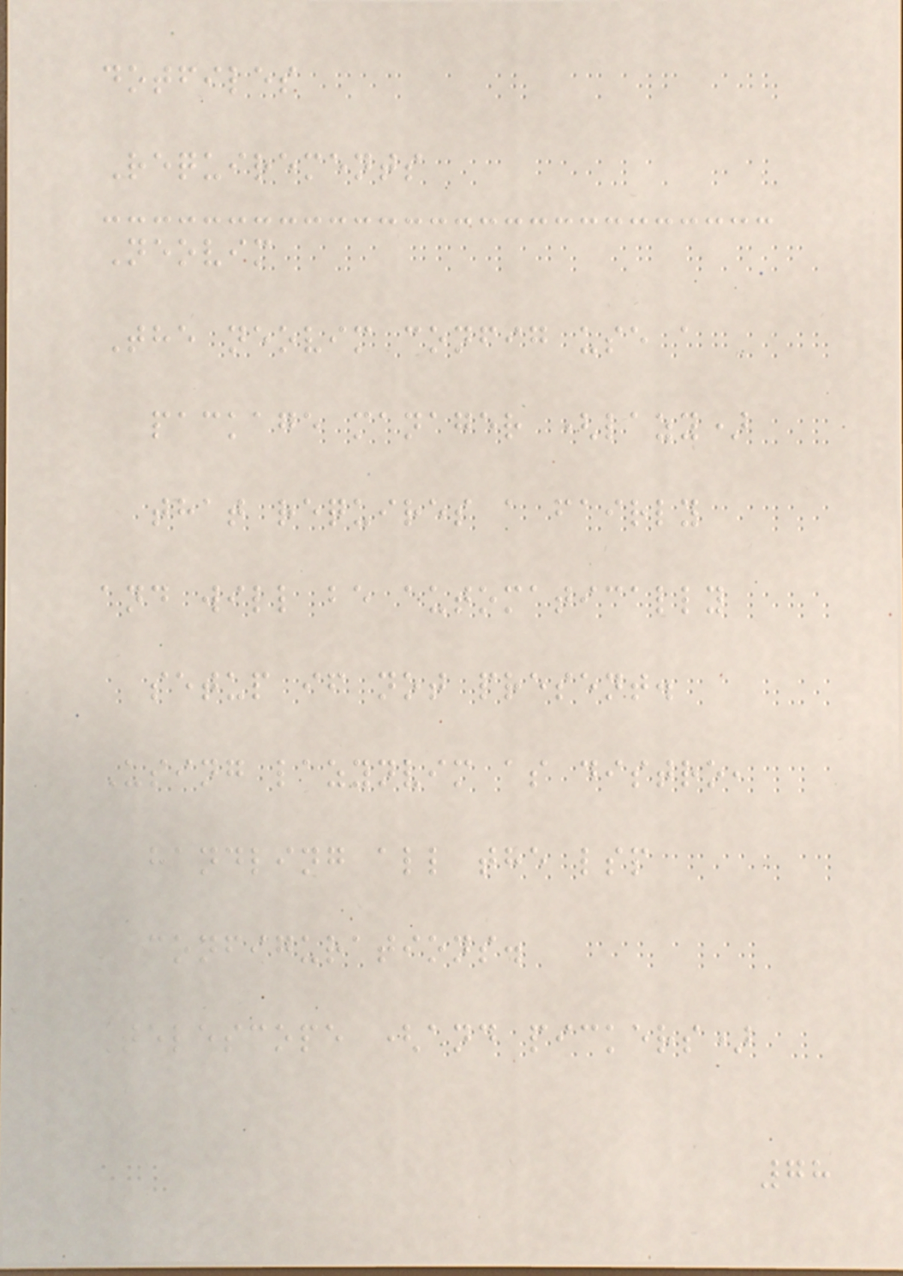dotfiles
Requirements
Neovim
The neovim config use a
package manager (lazy)
that requires a fairly
and will be automatically
setup if not present.
Using lazynvim as distro,
handling all the lsp
configurations.
Telescope (and pickers)
78
